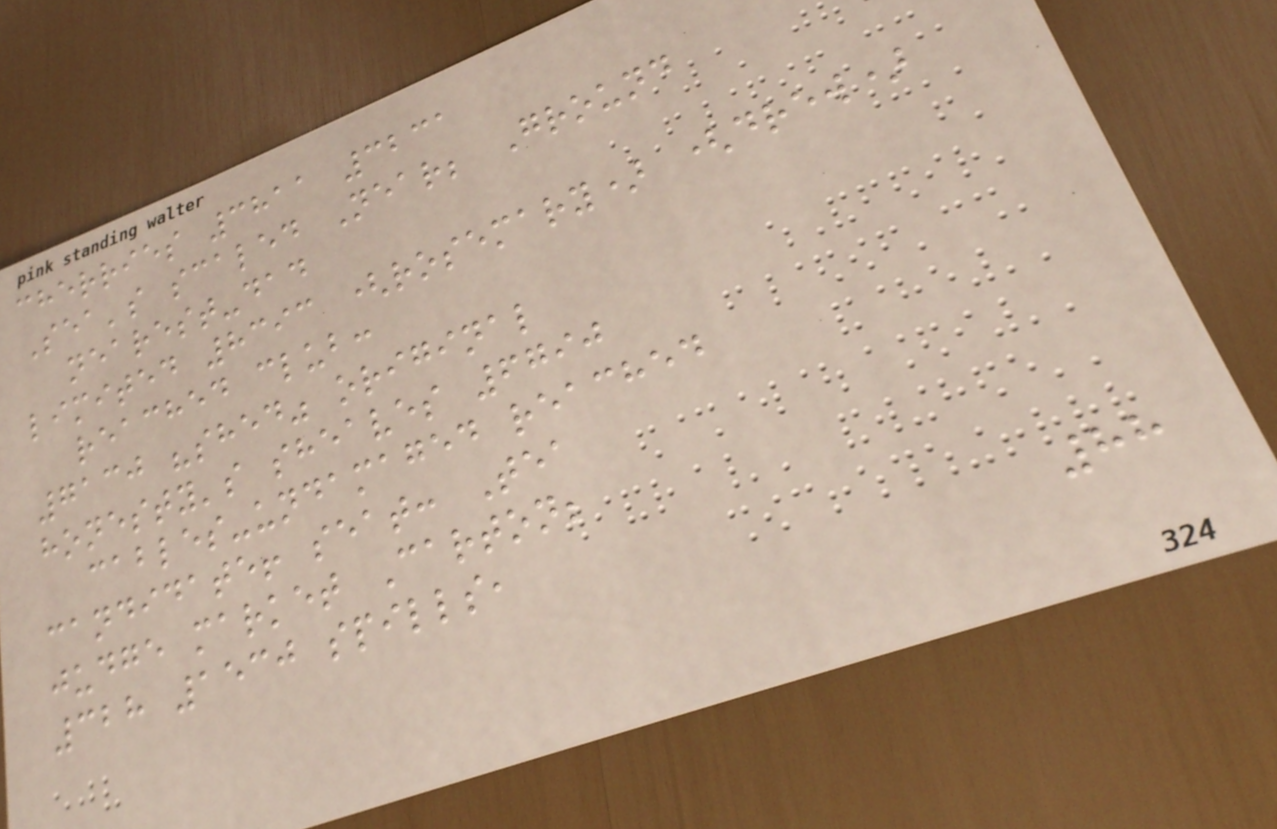cherries 3811 3231
Sea's scaled Near; Ground
nearest-dad
limited 8393 (rosemary) (drew)
reached club:
7130 "shed" original
honesty's sheaves 6790
cables-undamaged reached
candidate! seat: Tea
judge market Carton;
328 1530 spills,
88
